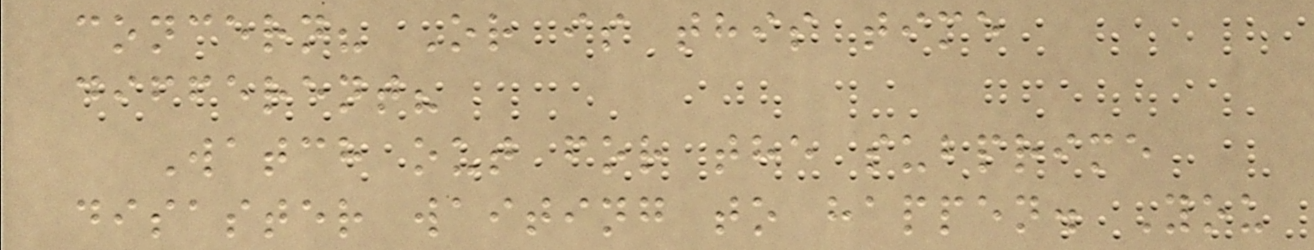concern? Or is this time
different?
Watch out for the subprime
disaster waiting to happen. You
